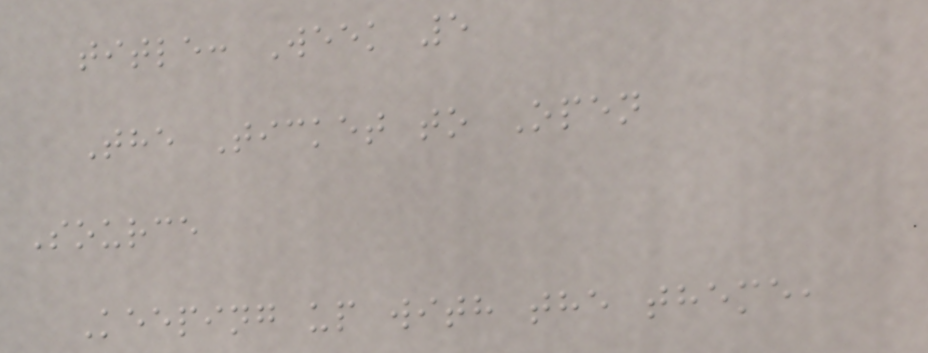title: Week 5
The Ticket to Open
Source
Keeping up with the theme,
